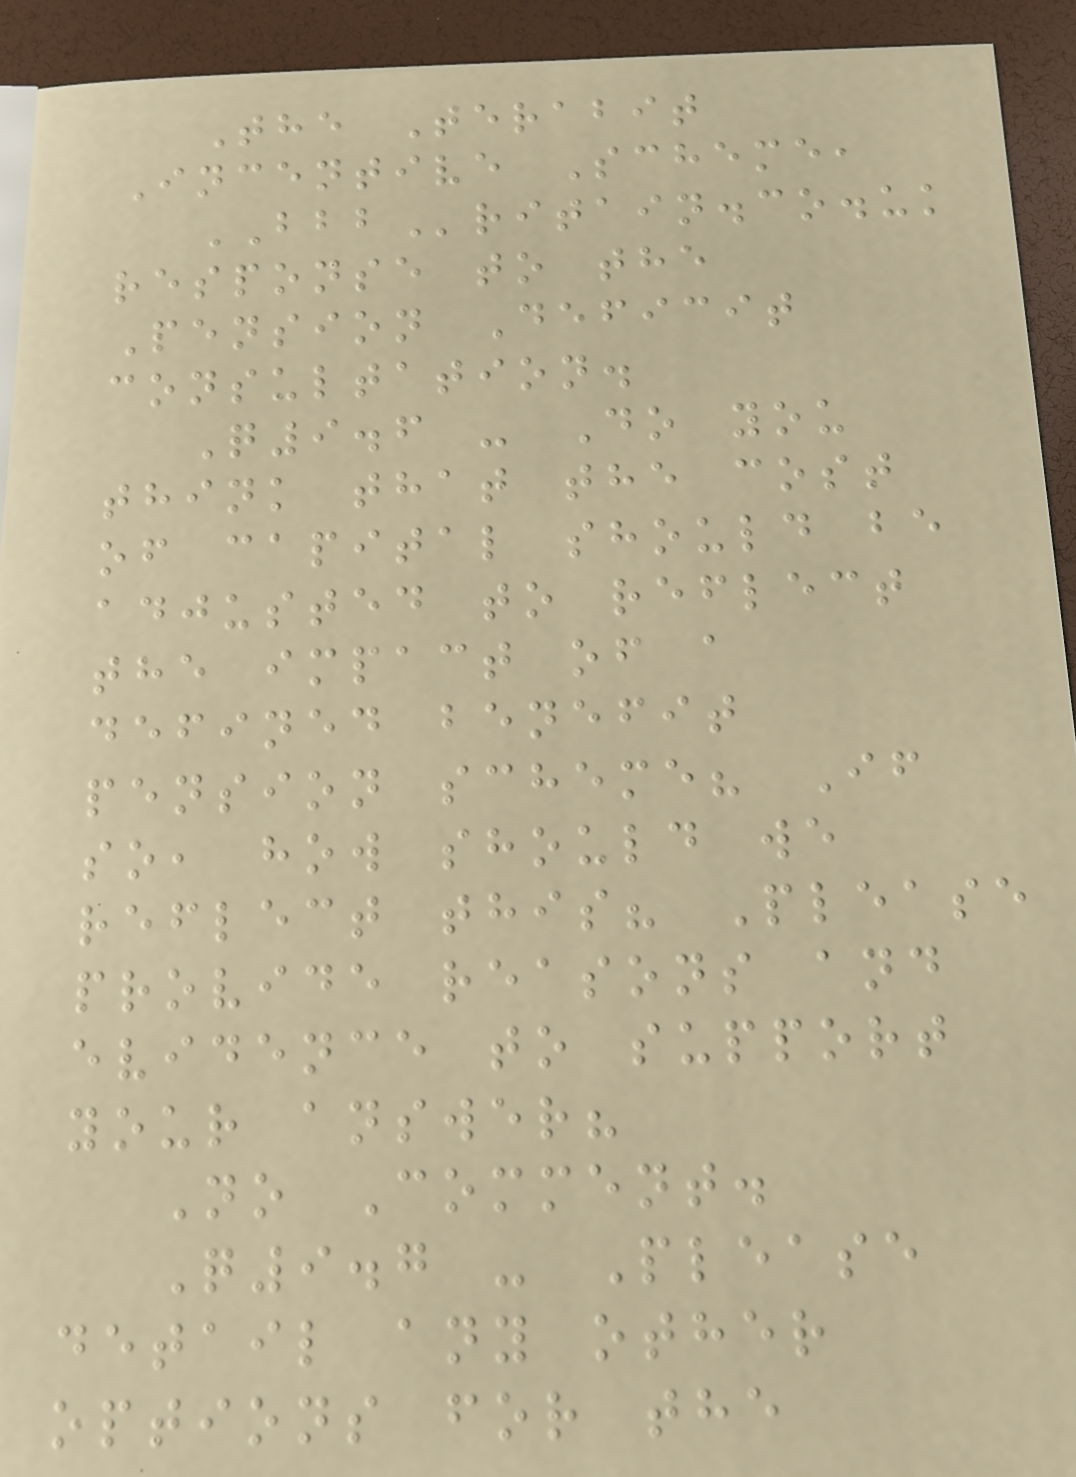The Terabit
Incentive Scheme,
BBBritain.co.uk
response to the
Pension Deficit
consultation.
Q9.6 - Do you
think that the cost
of capital should be
adjusted to reflect
the impact of a
defined benefit
pension scheme? If
so, how should we
reflect this? Please
provide reasons and
evidence to support
your answer?
No Comment.
Q9.7 - Please
detail any other
options for the
